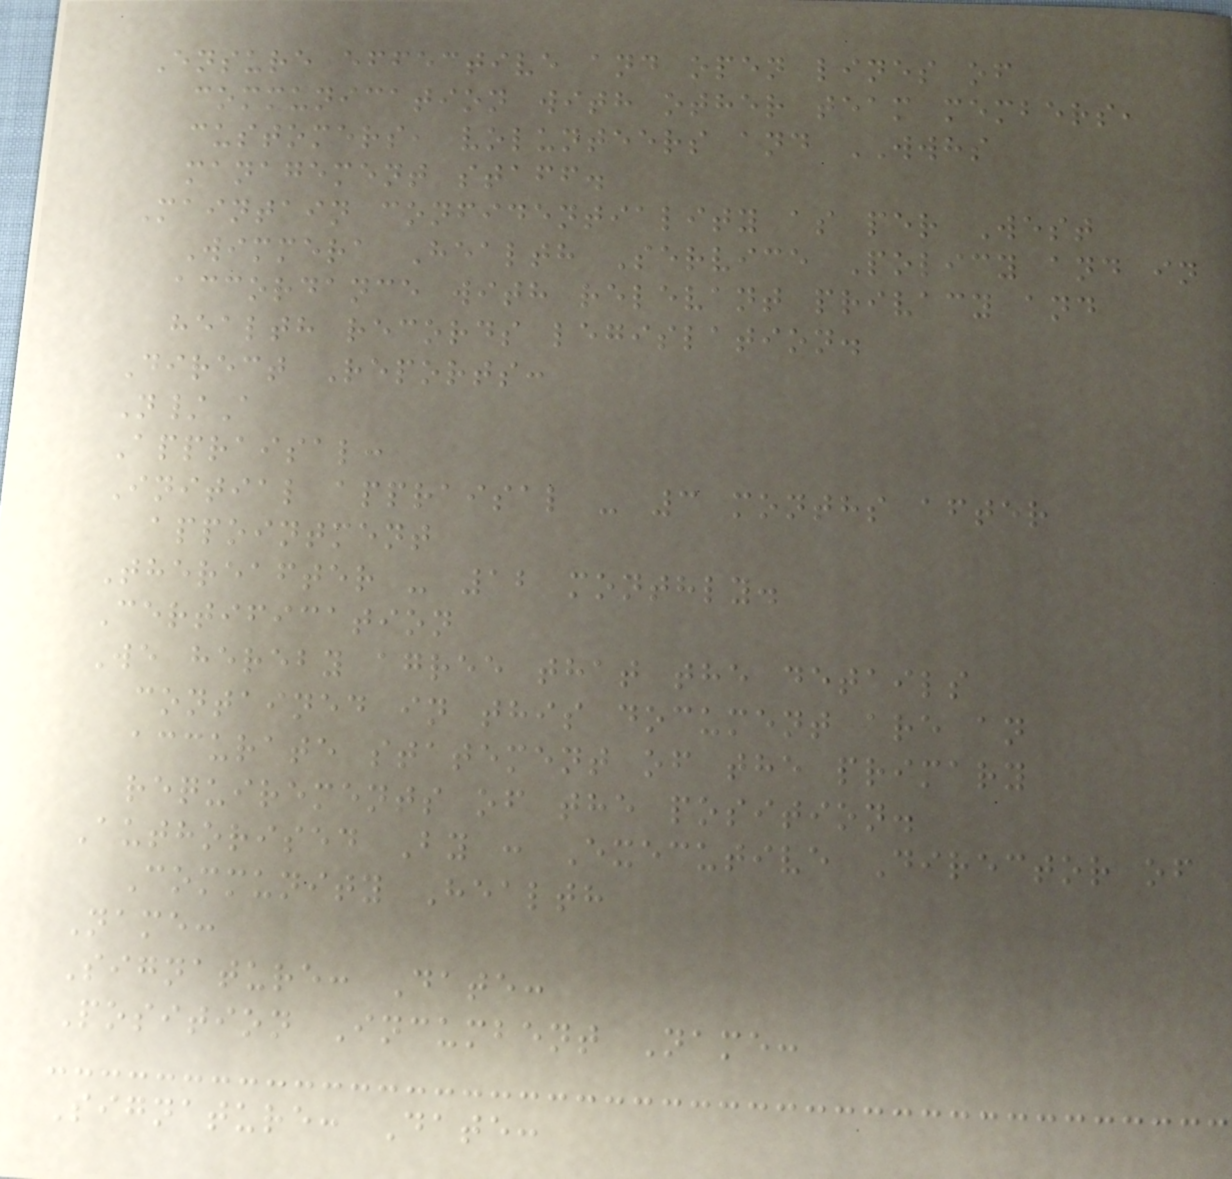Ensure effective and open lines of
communication with other team members,
customers, volunteers and WWHS
management staff.
Maintain confidentiality as per West
Wimmera Health Service Policy and in
accordance with relevant privacy and
health records legislation.
Direct Reports:
N/A
Appraisal:
Initial appraisal - 3 months after
appointment
Thereafter - 12 monthly.
Certification
We hereby agree that the details
contained in this document are an
accurate statement of the primary
requirements of the position.
Authorised By : Executive Director of
Community Health
Name:
Signature: Date:
Position Incumbent Name:
Signature: Date:
